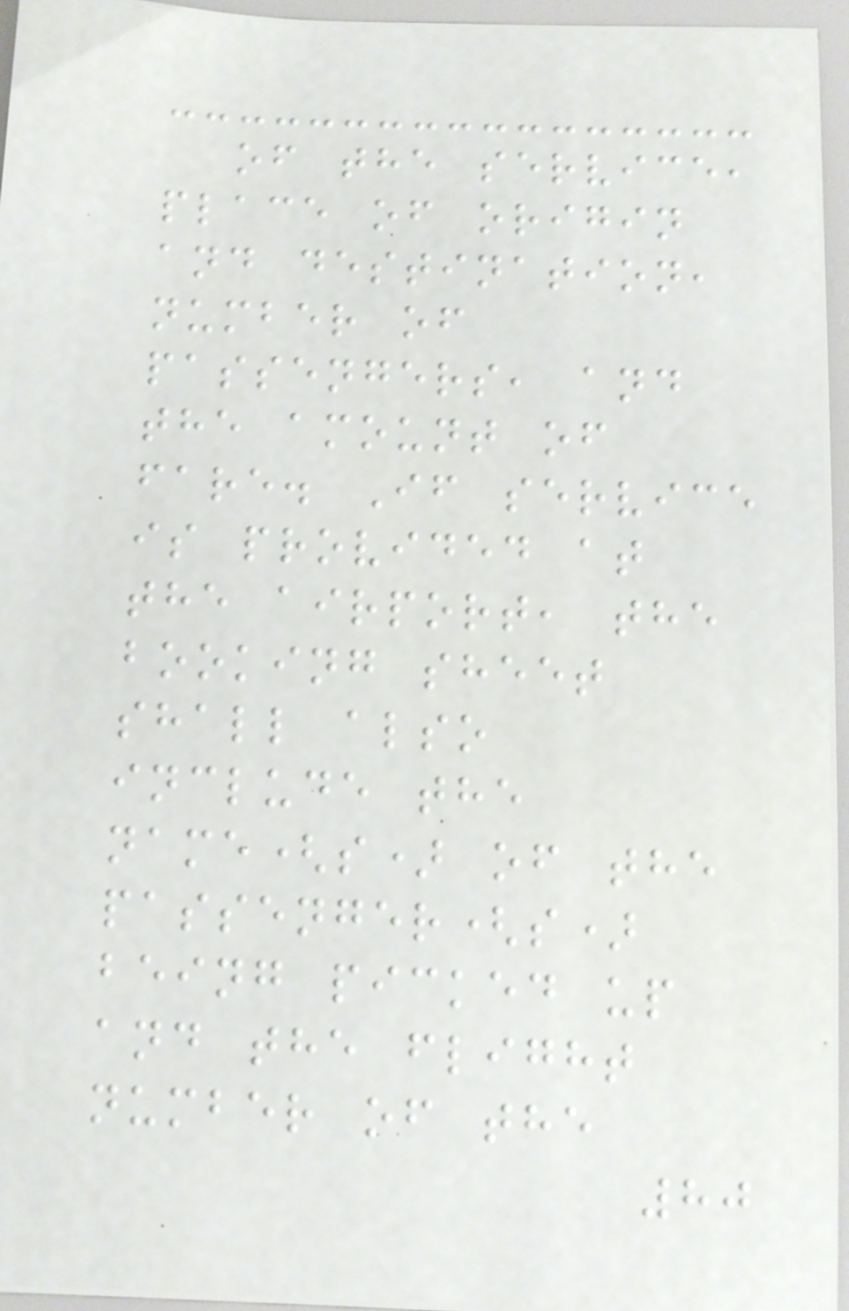of the service,
place of origin
and destination,
number of
passengers, and
the amount of
fare. If service
is provided at
the airport, the
booking sheet
shall also
include the
name(s) of the
passenger(s)
being picked up
and the flight
number of the
80
